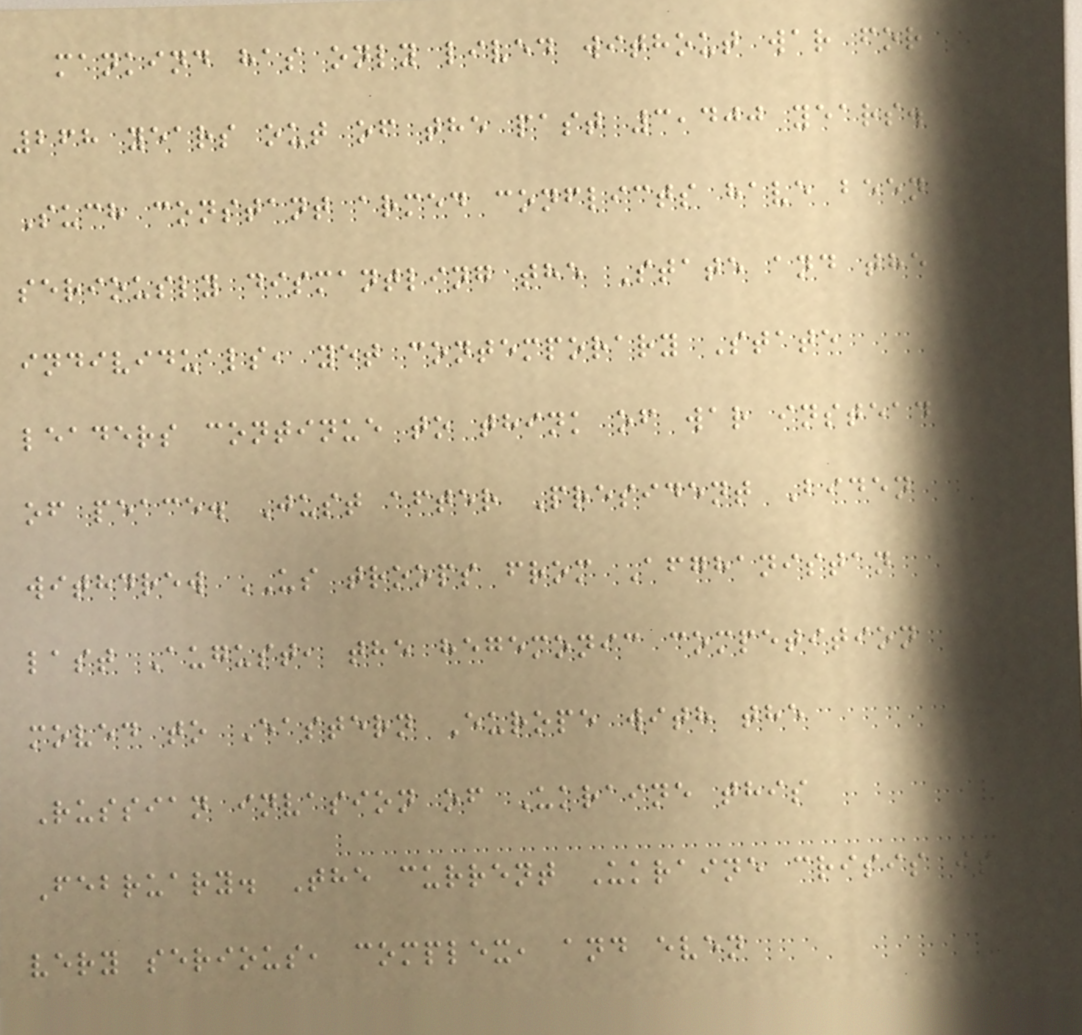mankind has only lived without war for
268 years out of the past 3,400 years.
Such constant armed conflicts have been
seriously dismantling the State and the
individuals, yet contemporary State
leaders continue to think of war instead
of peace. Just after President Biden
withdrew US troops from Afghanistan
last August, the hegemonic competition
moved to Eastern Europe with the
Russian invasion of Ukraine this
February. The current Ukraine crisis is
very serious, complex, and even
